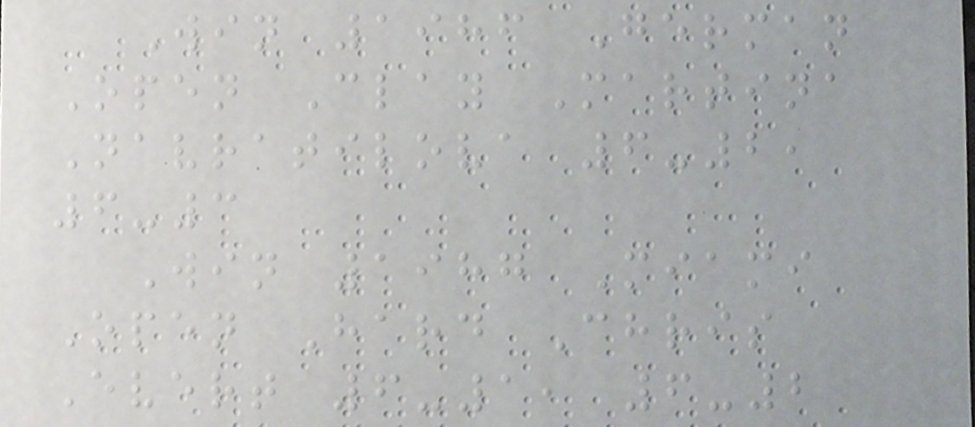Win 1986 German
Open Clay Martina
Navratilova 6-2,
6-3
Win 1987 Miami
Open Hard Chris
Evert 6-1, 6-2
